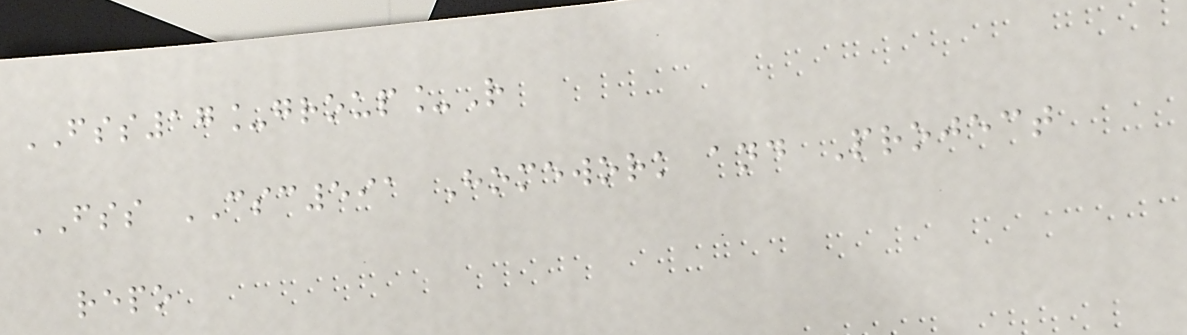FSS17_group_R
FSS CSC591 Homework and Project
repo
